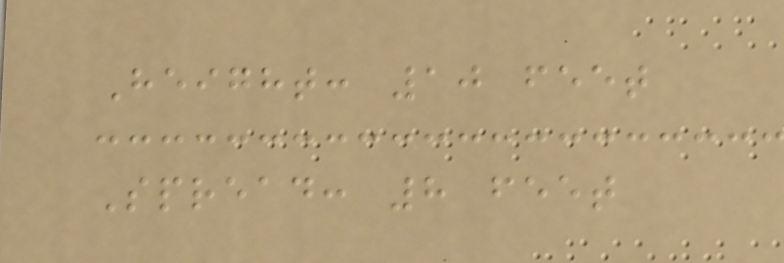Height: 10 feet
Spread: 8 feet
